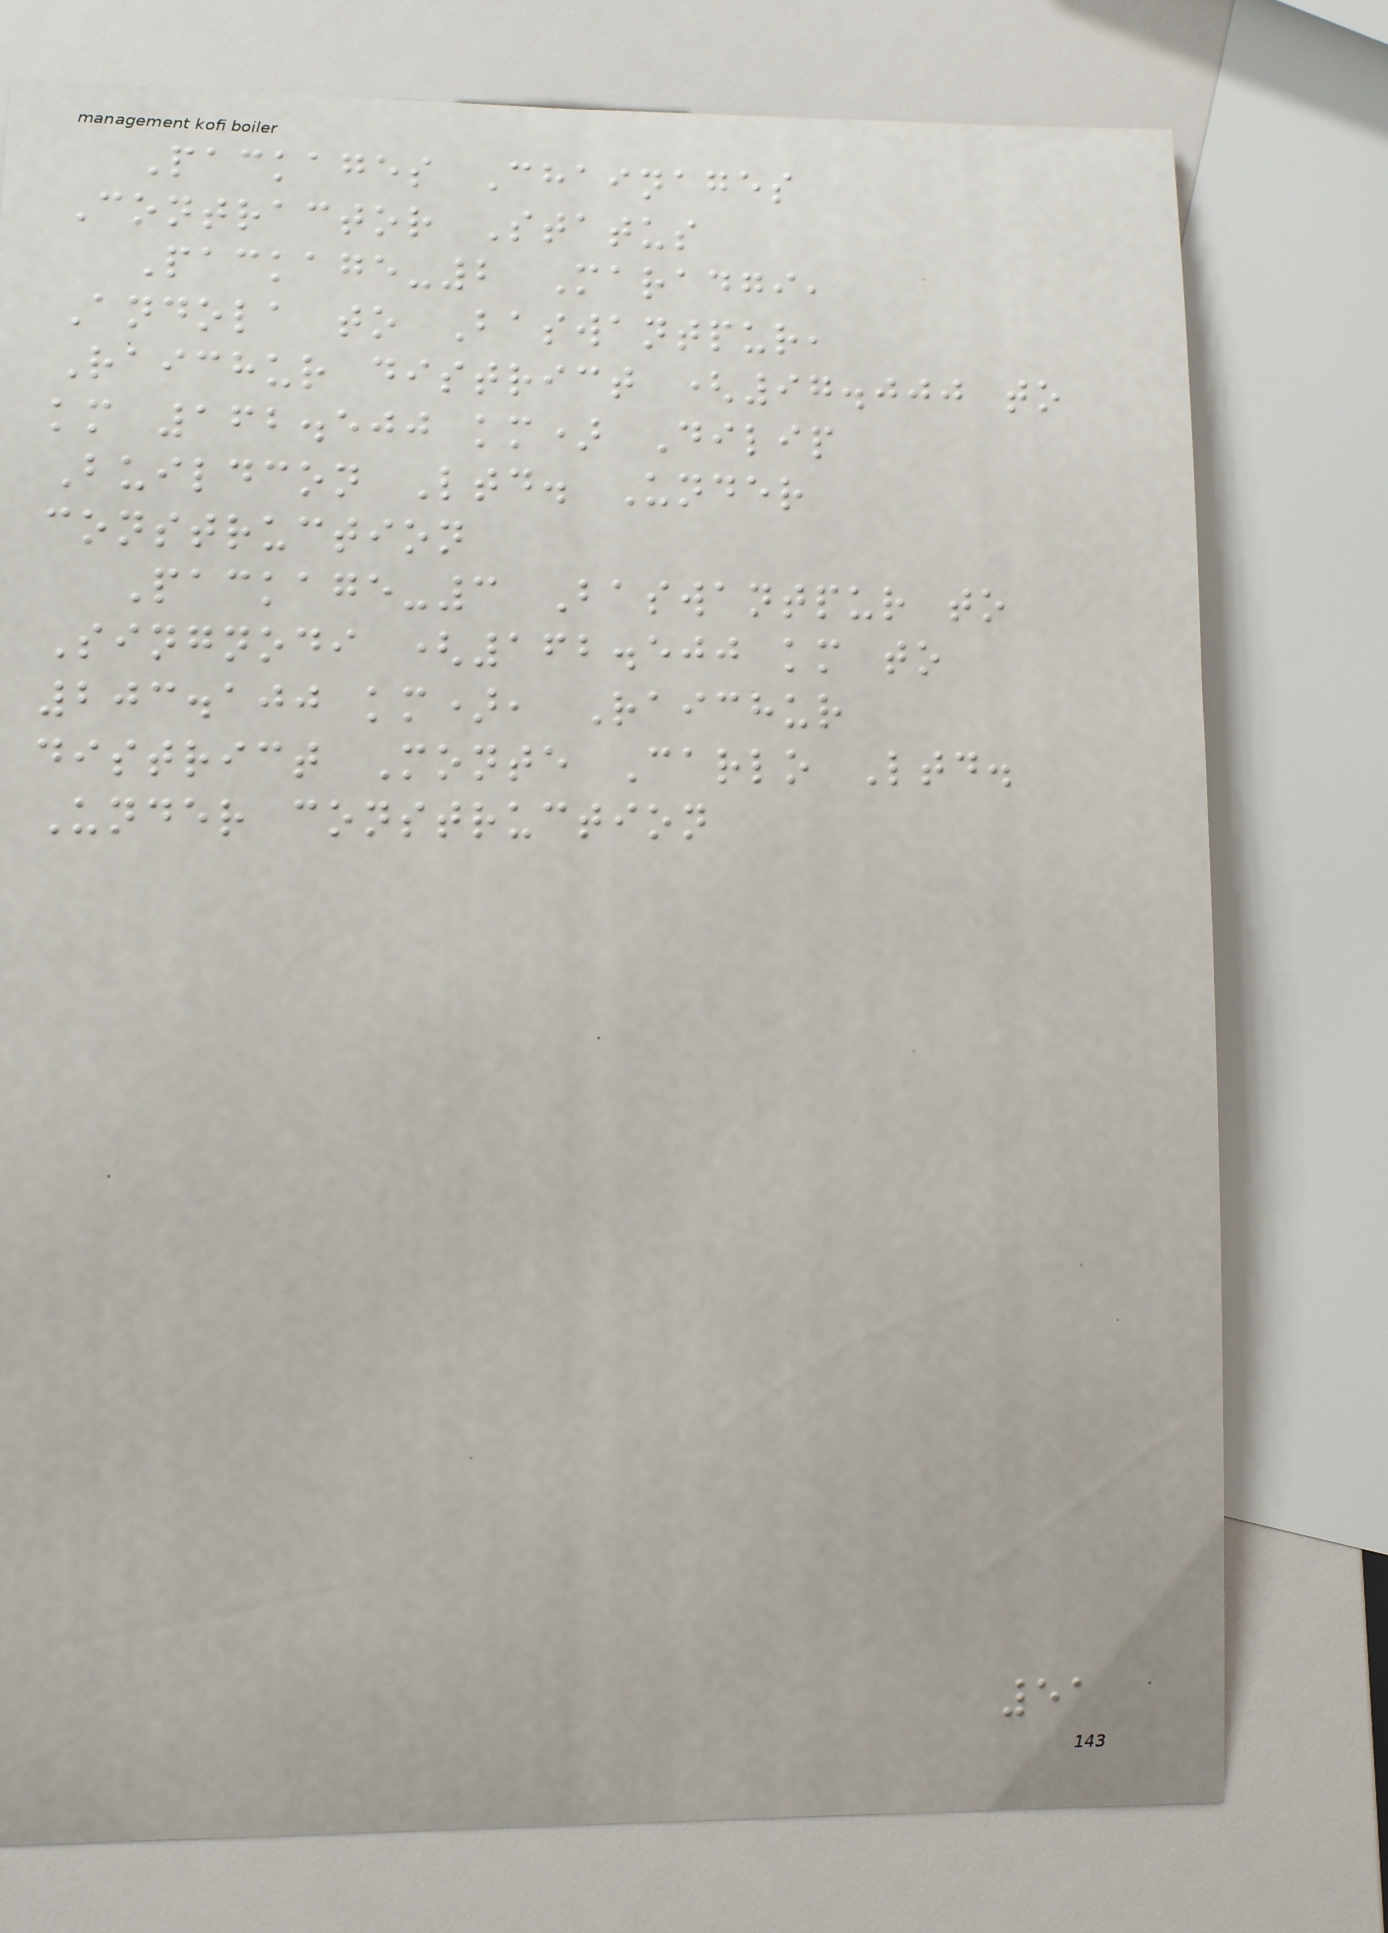Packages Chainages
Contractor Status
Package-2 Maradgi,
Andola to Baswantpur,
Raichur district (97.000 to
km 162.500 km) Dilip
Buildcon Ltd. Under
construction
Package-3 Baswantpur to
Singnodi (162.500 km to
203.100 km), Raichur
district Monte Carlo Ltd.
Under construction
51
